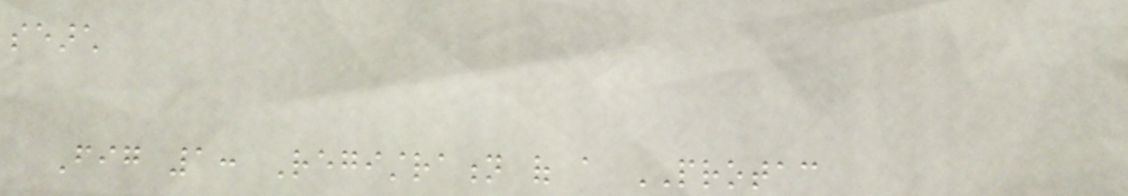search
Fig 1: Registration of a PROTAC
